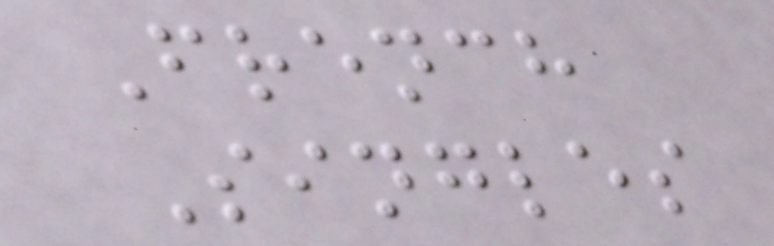French
Singles
